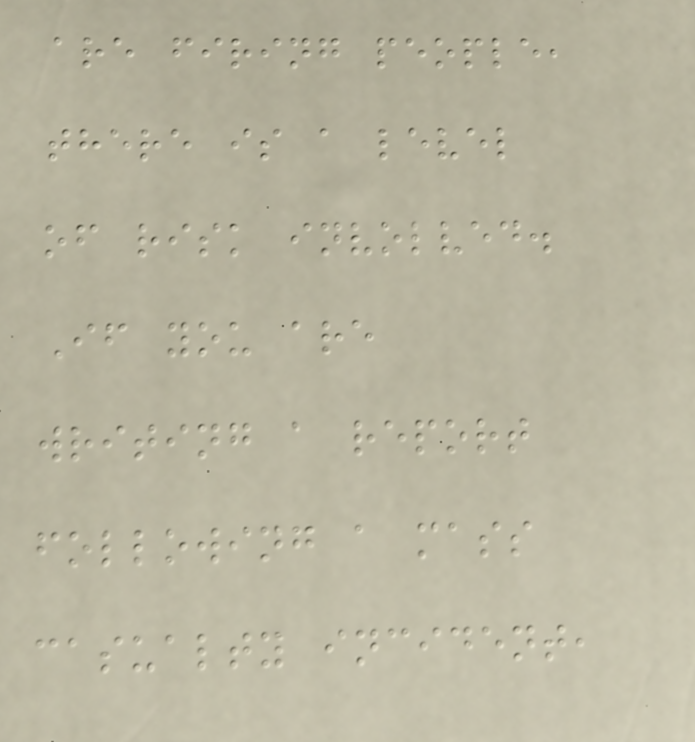are firing people,
there is a level
of risk involved.
If you are
writing a report
following a mass
casualty incident,
